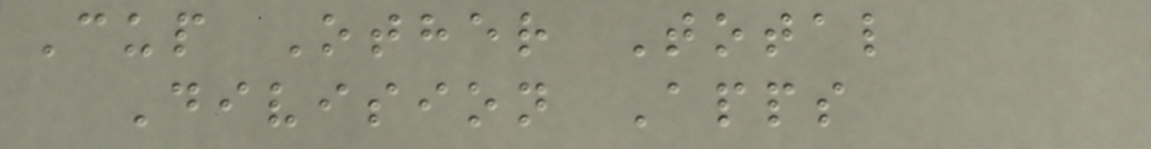Cup Other Total
Division Apps
